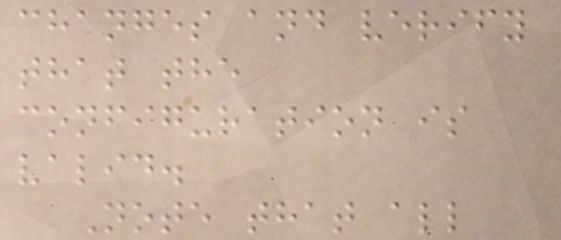changes and verify
that the
configuration is
valid.
Note that all
